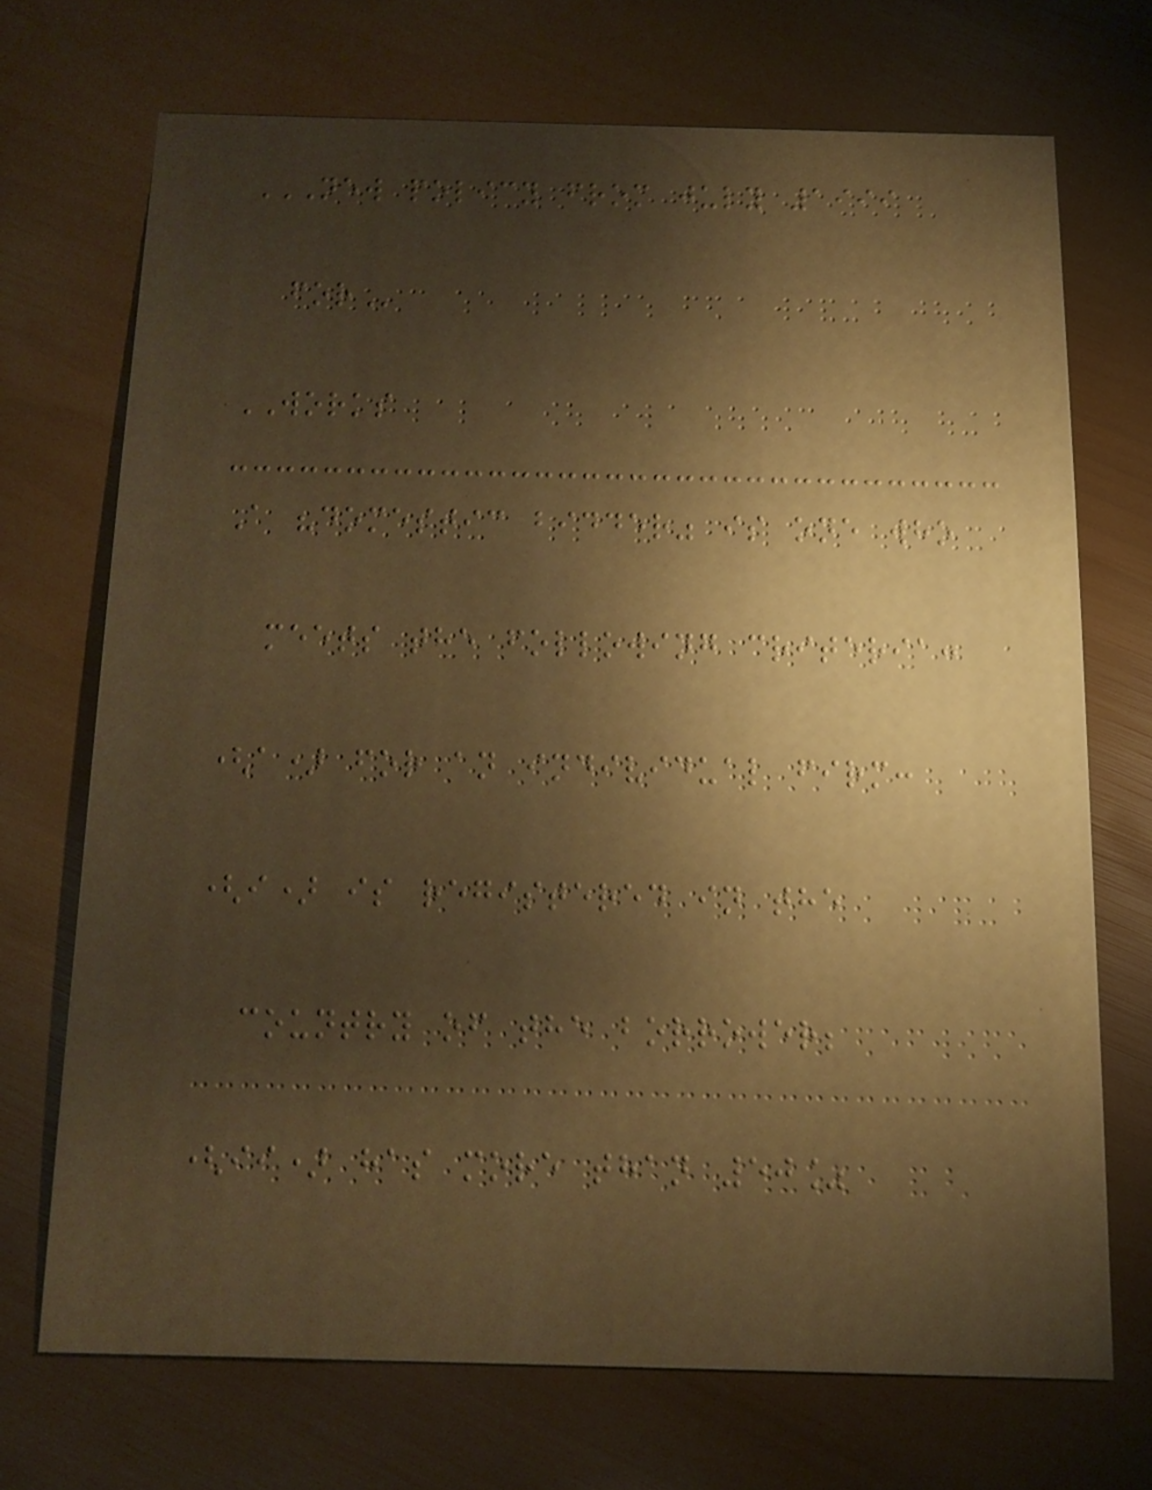NEW POLICY FROM JULY 1999
FOR
WORKS
A "domestic bidder" is one who
meets the following criteria:
(a) for an individual firm:
(i) is registered in the
country of the borrower;
(ii) has more than 50%
